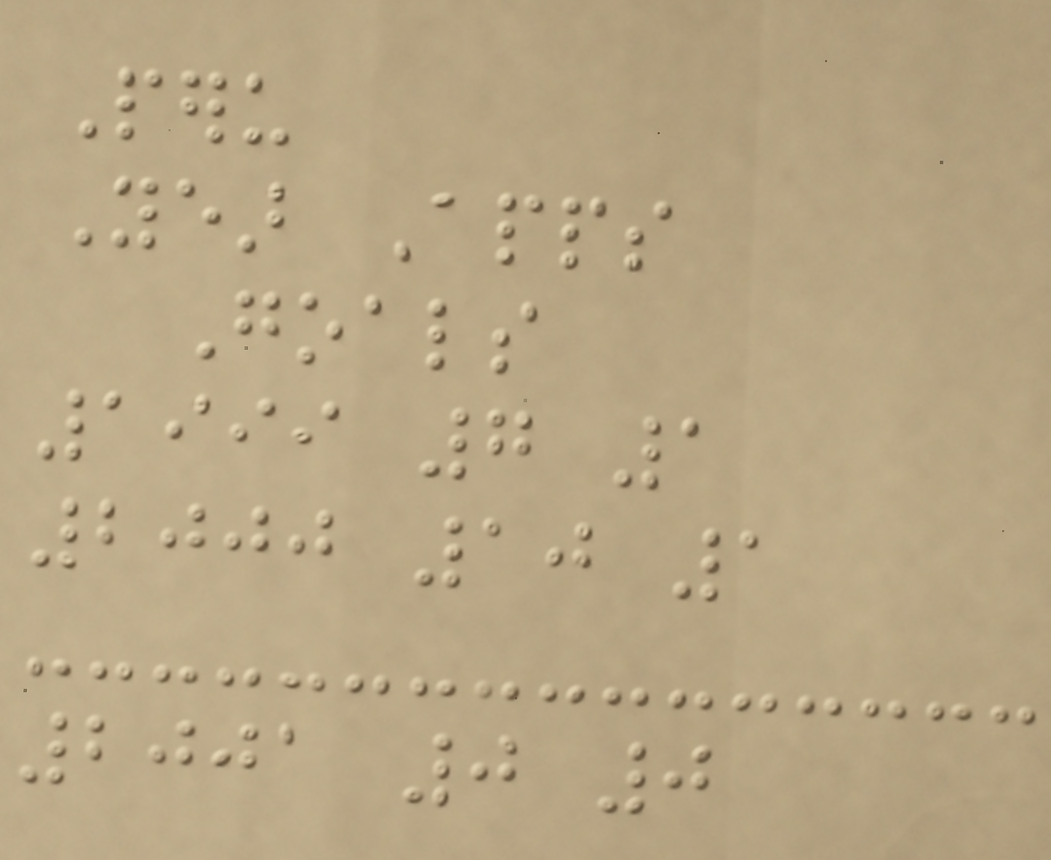Peru
Year Apps
Goals
1999 7 1
2000 10 1
2001 0 0
